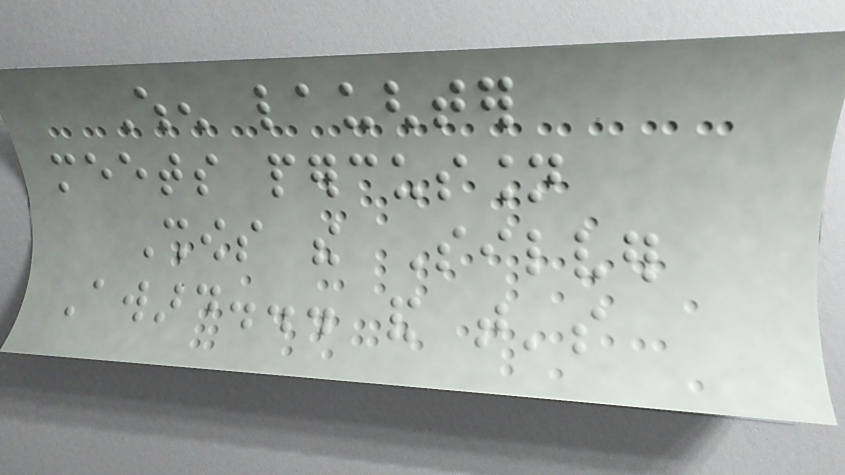When laughter
meets percussion
Shows the Silver
Award... and that's
